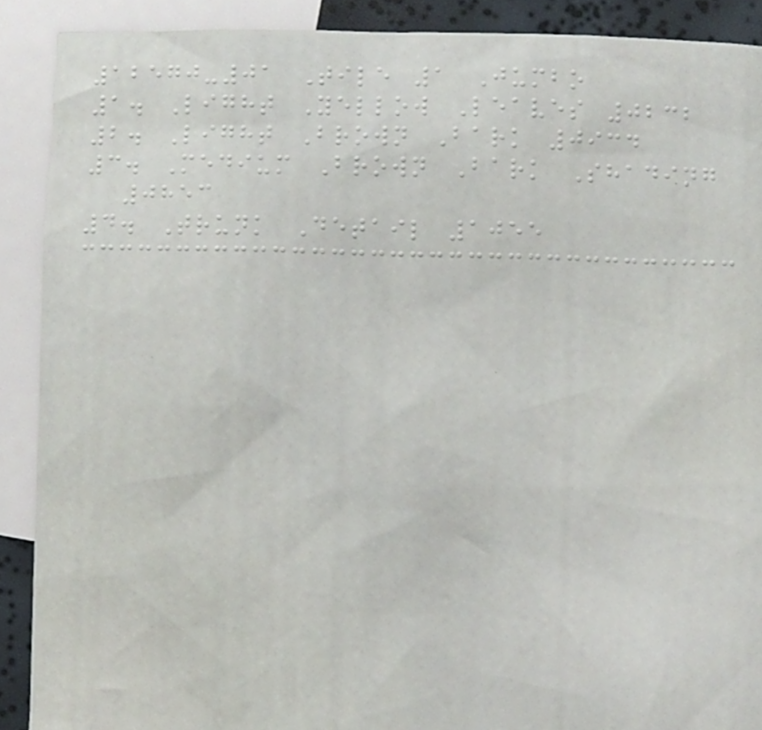12570-01 Tile 1 Jumbo
1. Light Yellow Leaves 0232
2. Light Brown Bark 0934
3. Medium Brown Bark Shading
0853
4. Trunk Detail 1055
